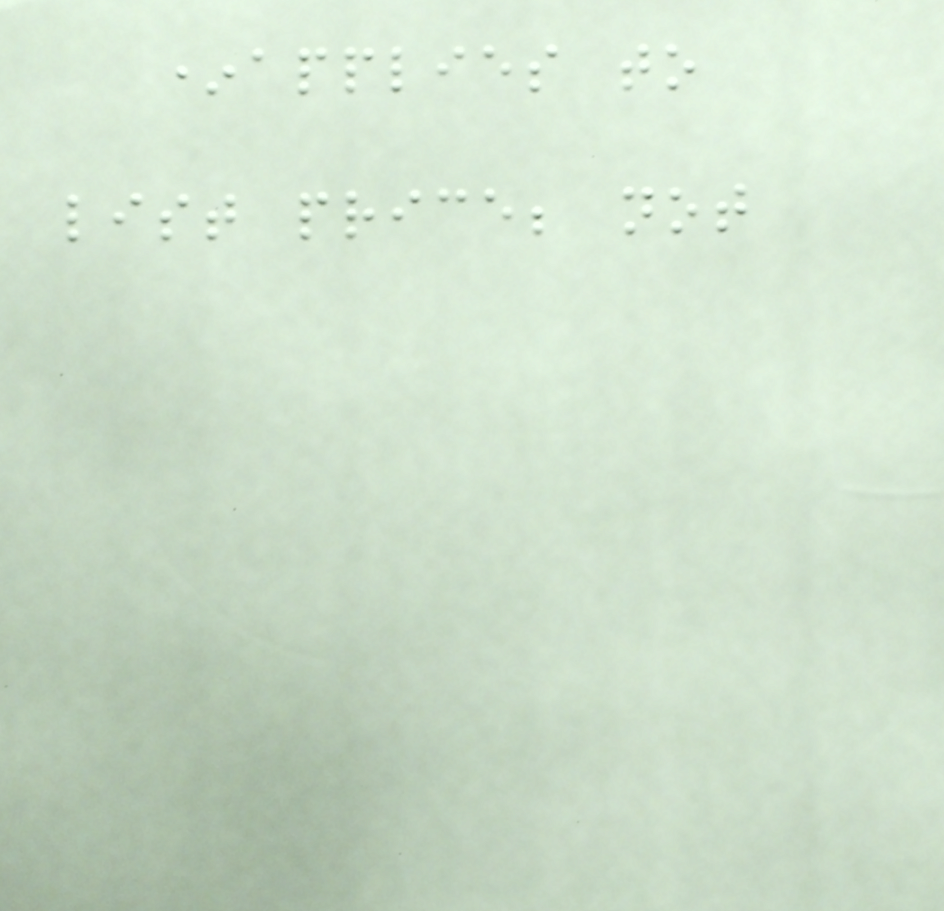*applies to
list price; not
